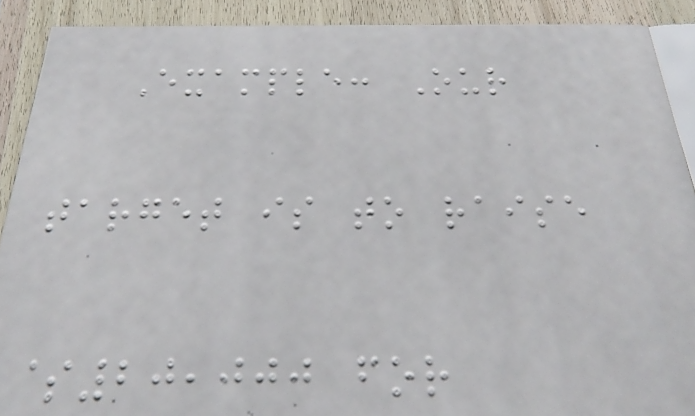Example: Our
target is to raise
$20,000 for
